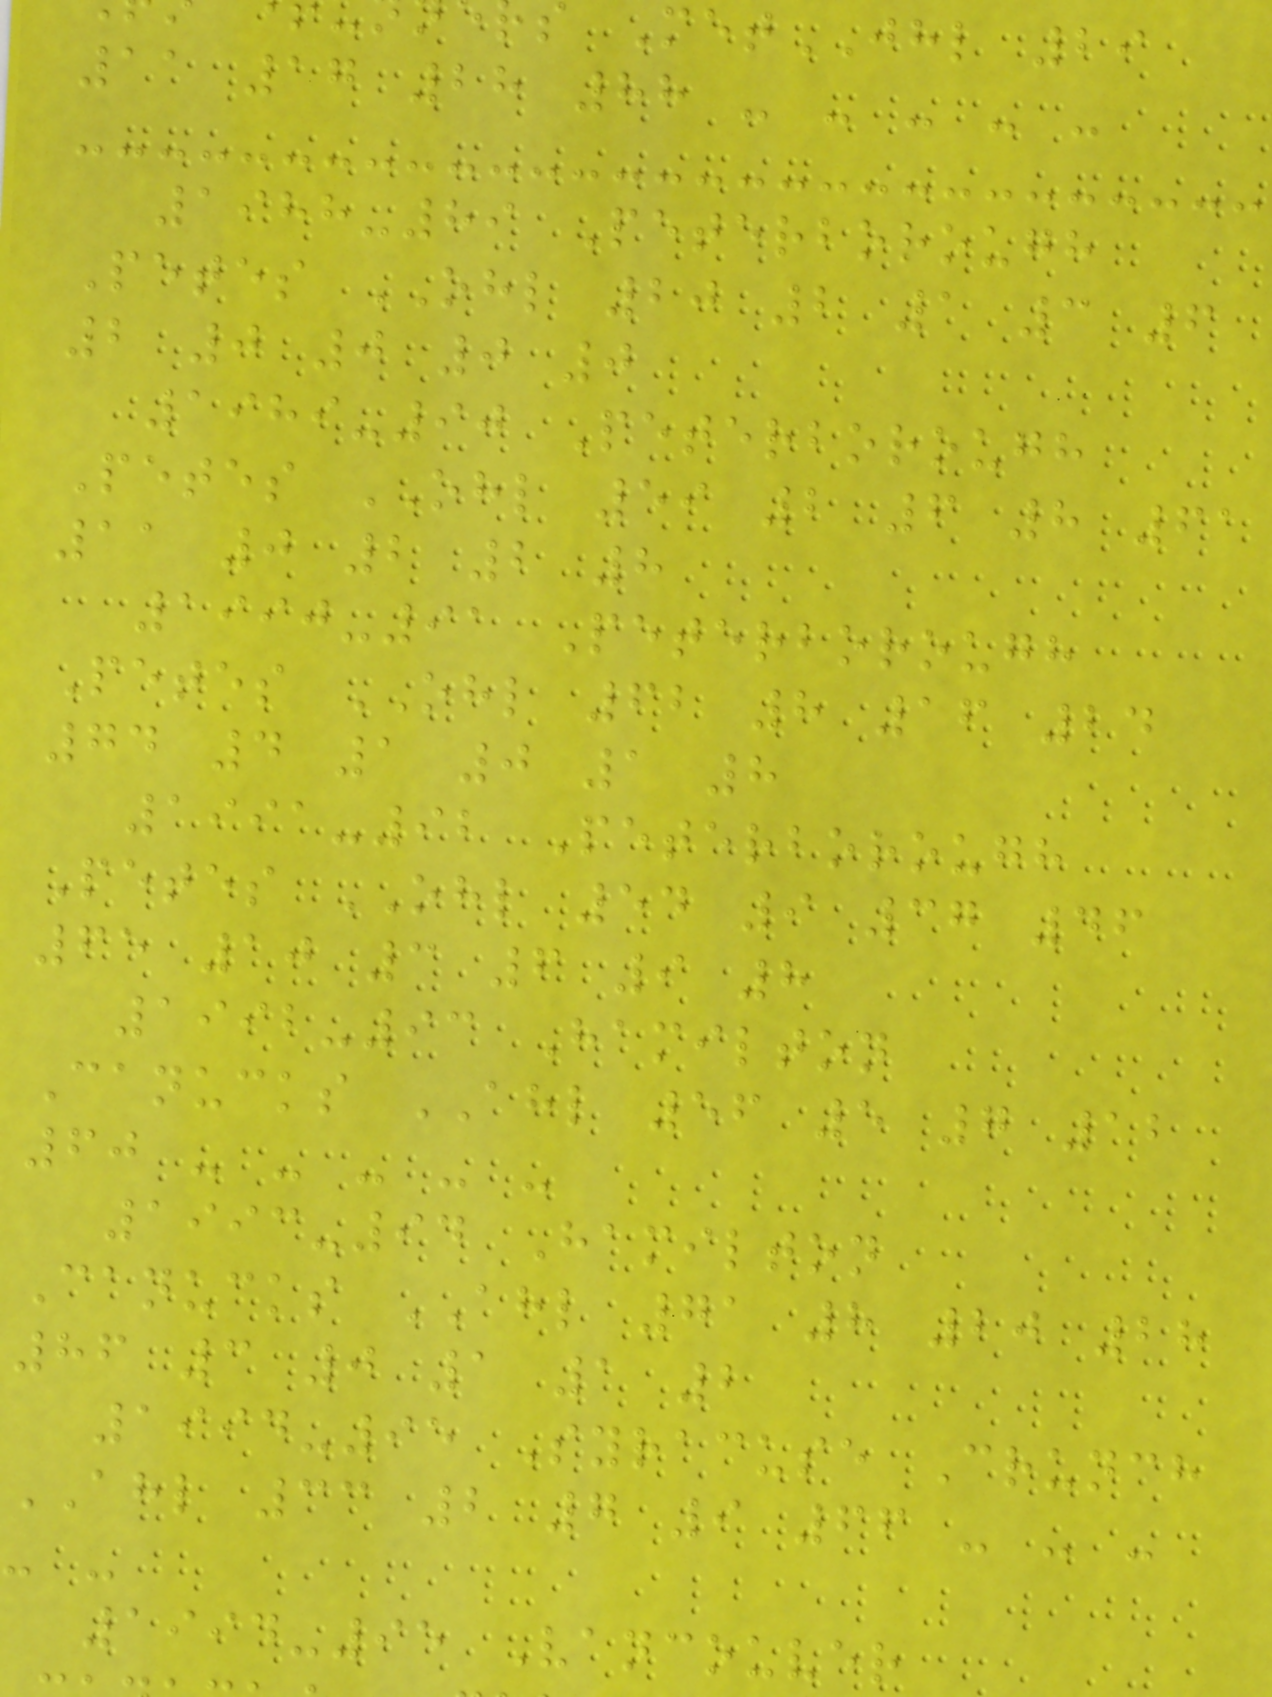MetJHL 29
11 17 28 88 - - - - -
1988-89 Peterborough
Petes OHL 20 2 1 3 6
2 0 0 0 0
1989-90 Peterborough
Petes OHL 59 2 6 8 61
11 0 2 2 8
1990-91 Peterborough
Petes OHL 62 8 16 24
74 4 1 0 1 8
1991-92 Peterborough
Petes OHL 54 9 37 46
65 10 3 6 9 8
1992-93 Hamilton
Canucks AHL 56 5 7 12
60 - - - - -
1993-94 Hamilton
Canucks AHL 71 8 20 28
86 3 0 1 1 2
1994-95 Syracuse Crunch
AHL 33 2 7 9 66 - - -
- -
1994-95 Vancouver
